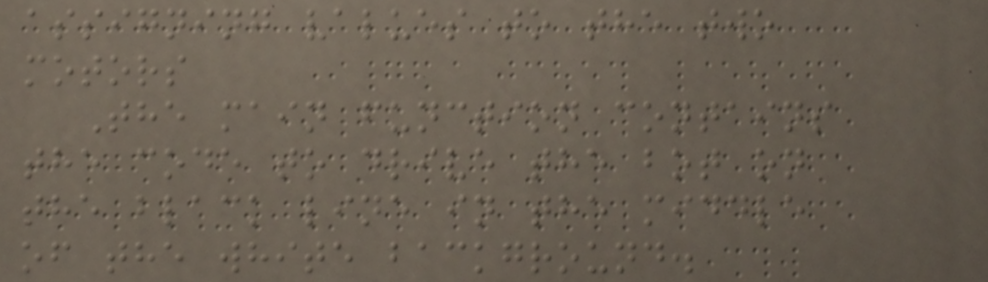assigning values to the two
motors
The main function contains
the code to drive the bot on
the black line in the middle
of the white background.
